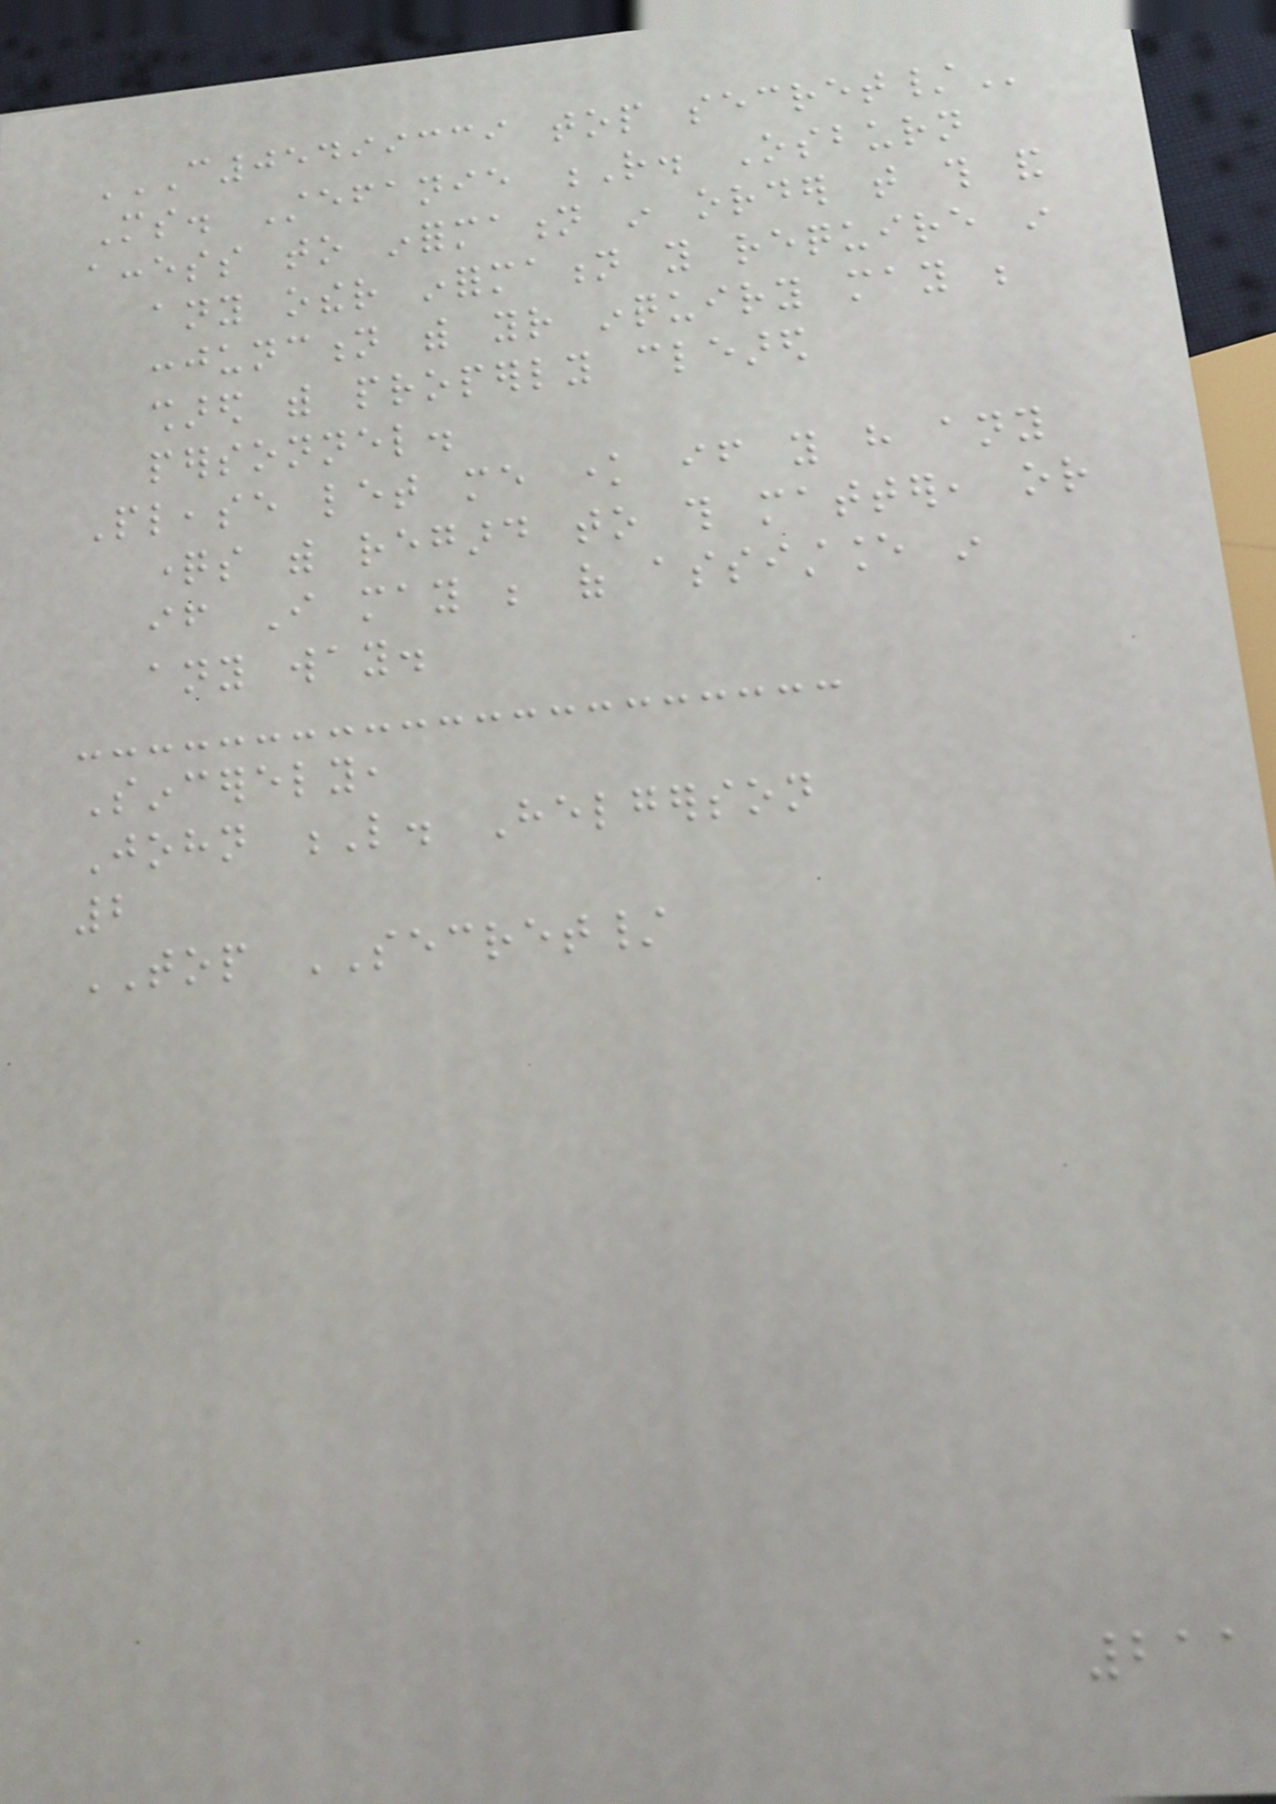C05499339 TOP SECRET/
Ms. Stefanie R. Osburn
access to information in order that this and
any other information you require in
conjunction with your inquiry may be
shared with properly cleared
personnel.
Please let me know if you have any
questions with regard to this matter, or
if I may be of assistance in
any way.
Sincerely,
John L. Helgerson
2
TOP SECRET/
211
